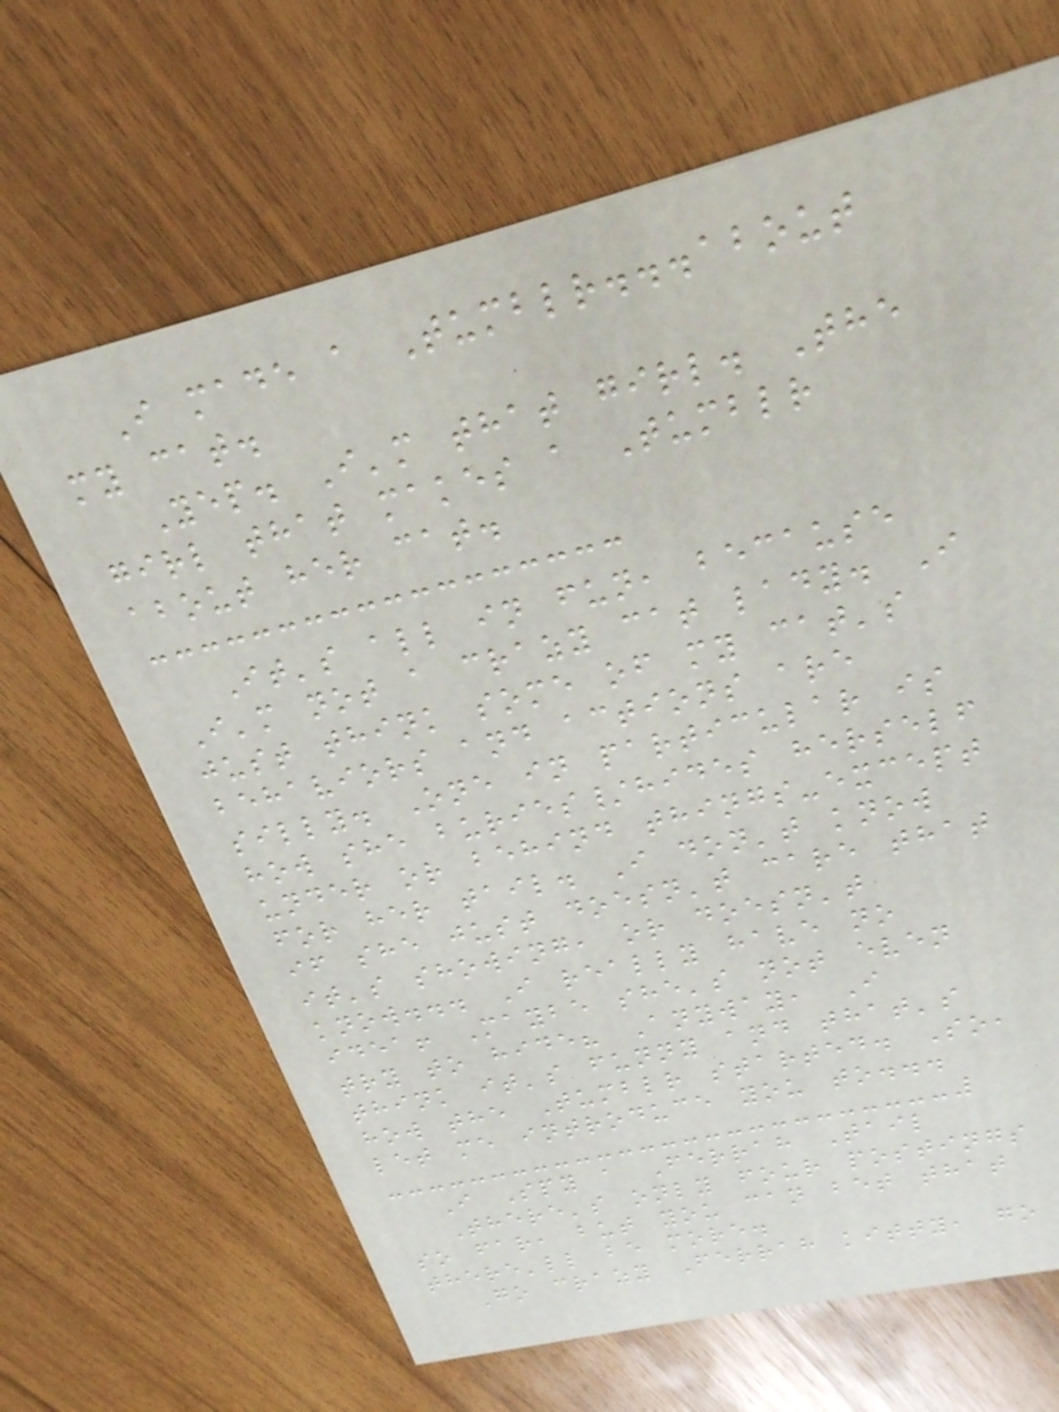I made a Tumblr...about
my cat.
Yep. I'm that girl. The
girl that makes a Tumblr
about her cat.
It's all in fun, because
I'm not a crazy cat lady. I
just think some of my cat's
behaviors and actions are
silly. One in particular is
how she buries/hides herself
under or behind things-except
for her tail. I don't know
if she just doesn't care that
it's showing, or doesn't
know... I really have no
idea! Maybe she's not even
try to hide? Anyway, I
think it's funny and that's
how the Tumblr started. So,
let me introduce you to...
I Spy a Ferrah Tail
There's only four postings
so far, but you can bet that
there'll be more.
Go crazy Ferrah kitty, go
